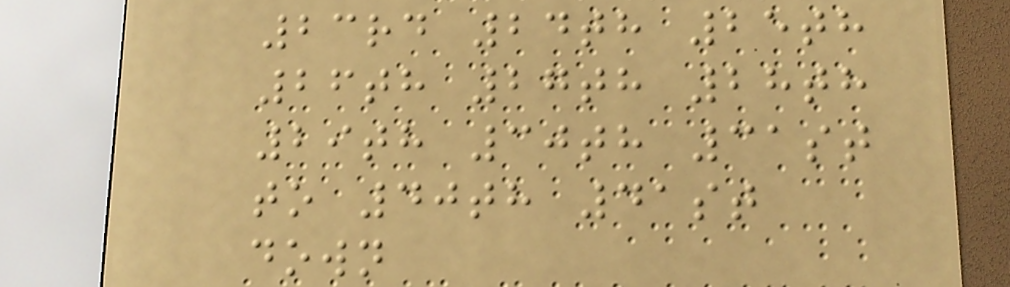23rd 24th 25th
26th 27th 28th
29th 30th 31st
to 40th 41st
down
